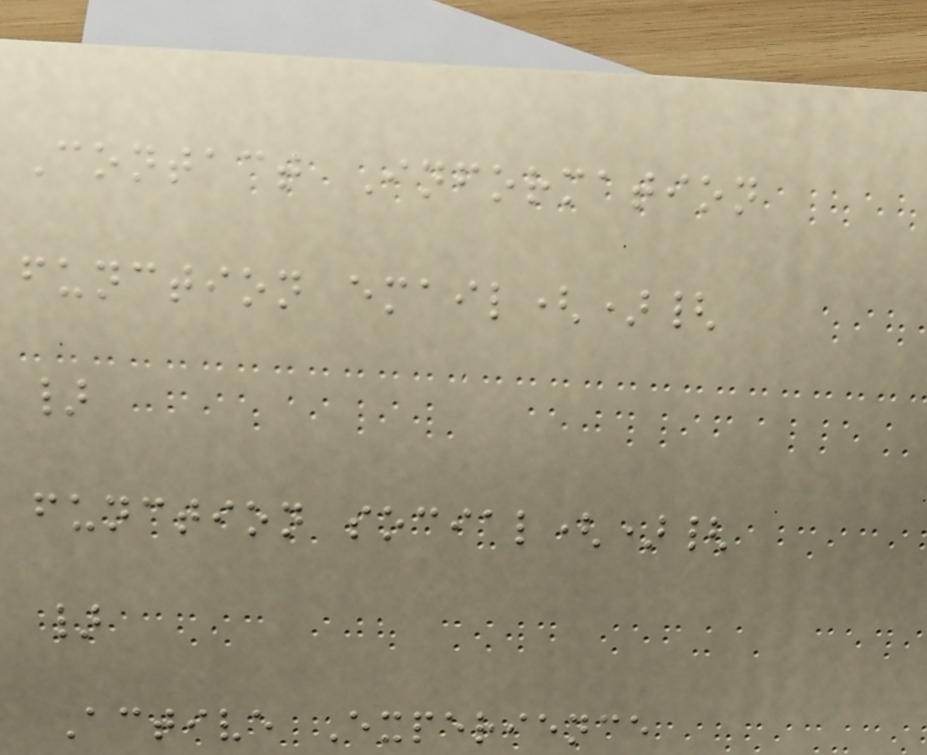Contact Information
function email(){
}
function social(){
}
Active Experience
